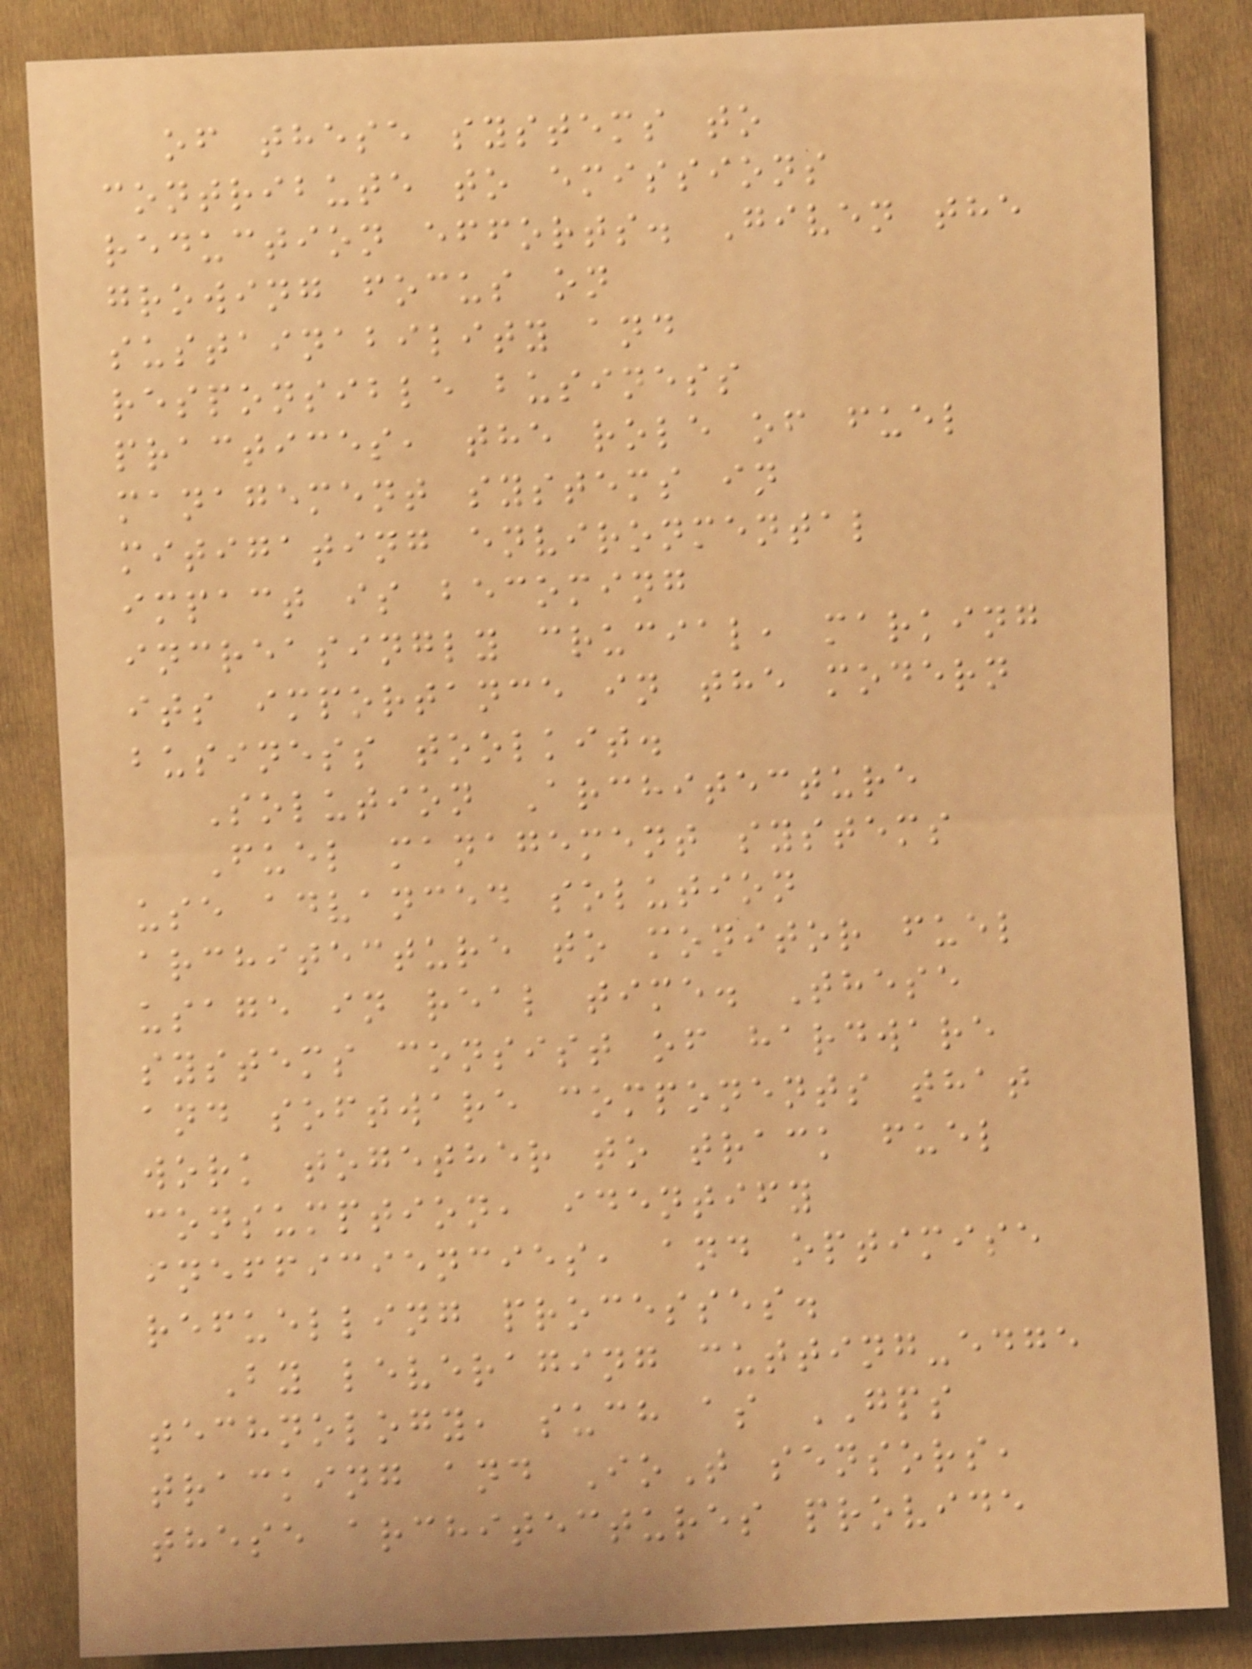of these systems to
contribute to emissions
reduction efforts. Given the
growing focus on
sustainability and
responsible business
practices, the role of fuel
management systems in
mitigating environmental
impact is becoming
increasingly crucial, marking
its importance in the modern
business toolkit.
Solution Architecture
Fuel management systems
use advanced solution
architecture to monitor fuel
usage in real time. These
systems consist of hardware
and software components that
work together to track fuel
consumption, identify
inefficiencies, and optimise
refuelling processes.
By leveraging cutting-edge
technology, such as GPS
tracking and IoT sensors,
these architectures provide
